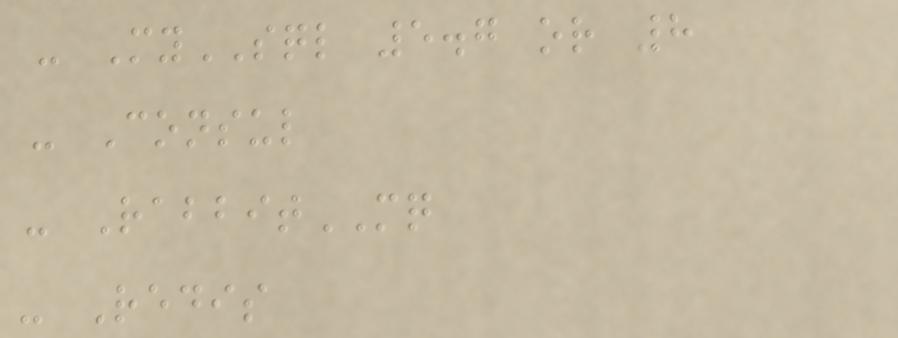- MySQL 5.7 or 8
- Consul
- RabbitMQ
- Redis
